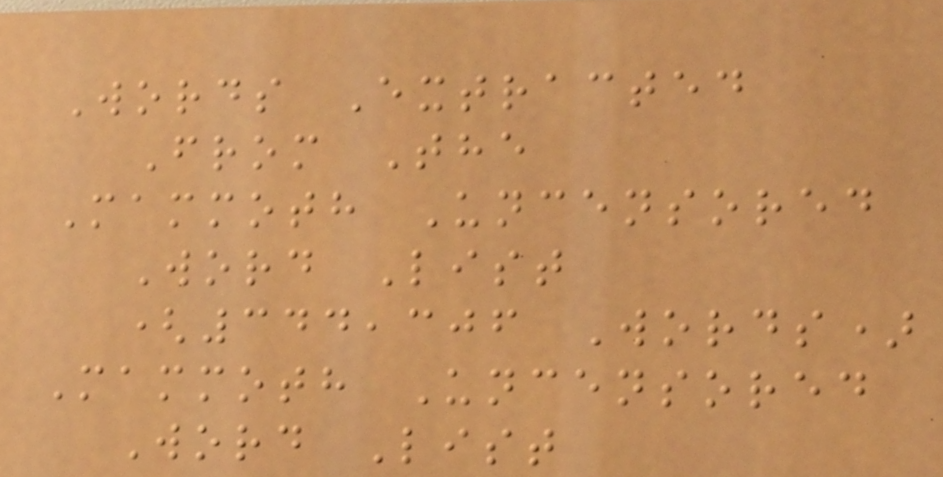Words Extracted
From The
Mammoth Uncensored
Word List
(344,306 Words)
Mammoth Uncensored
Word List
